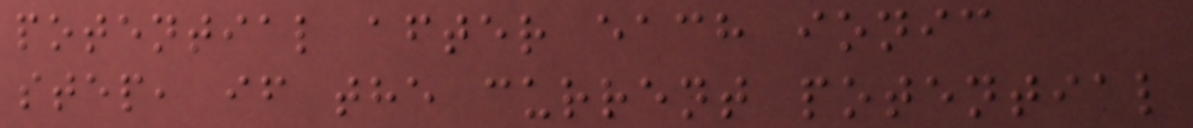potential after each ionic
step, if the current potential
